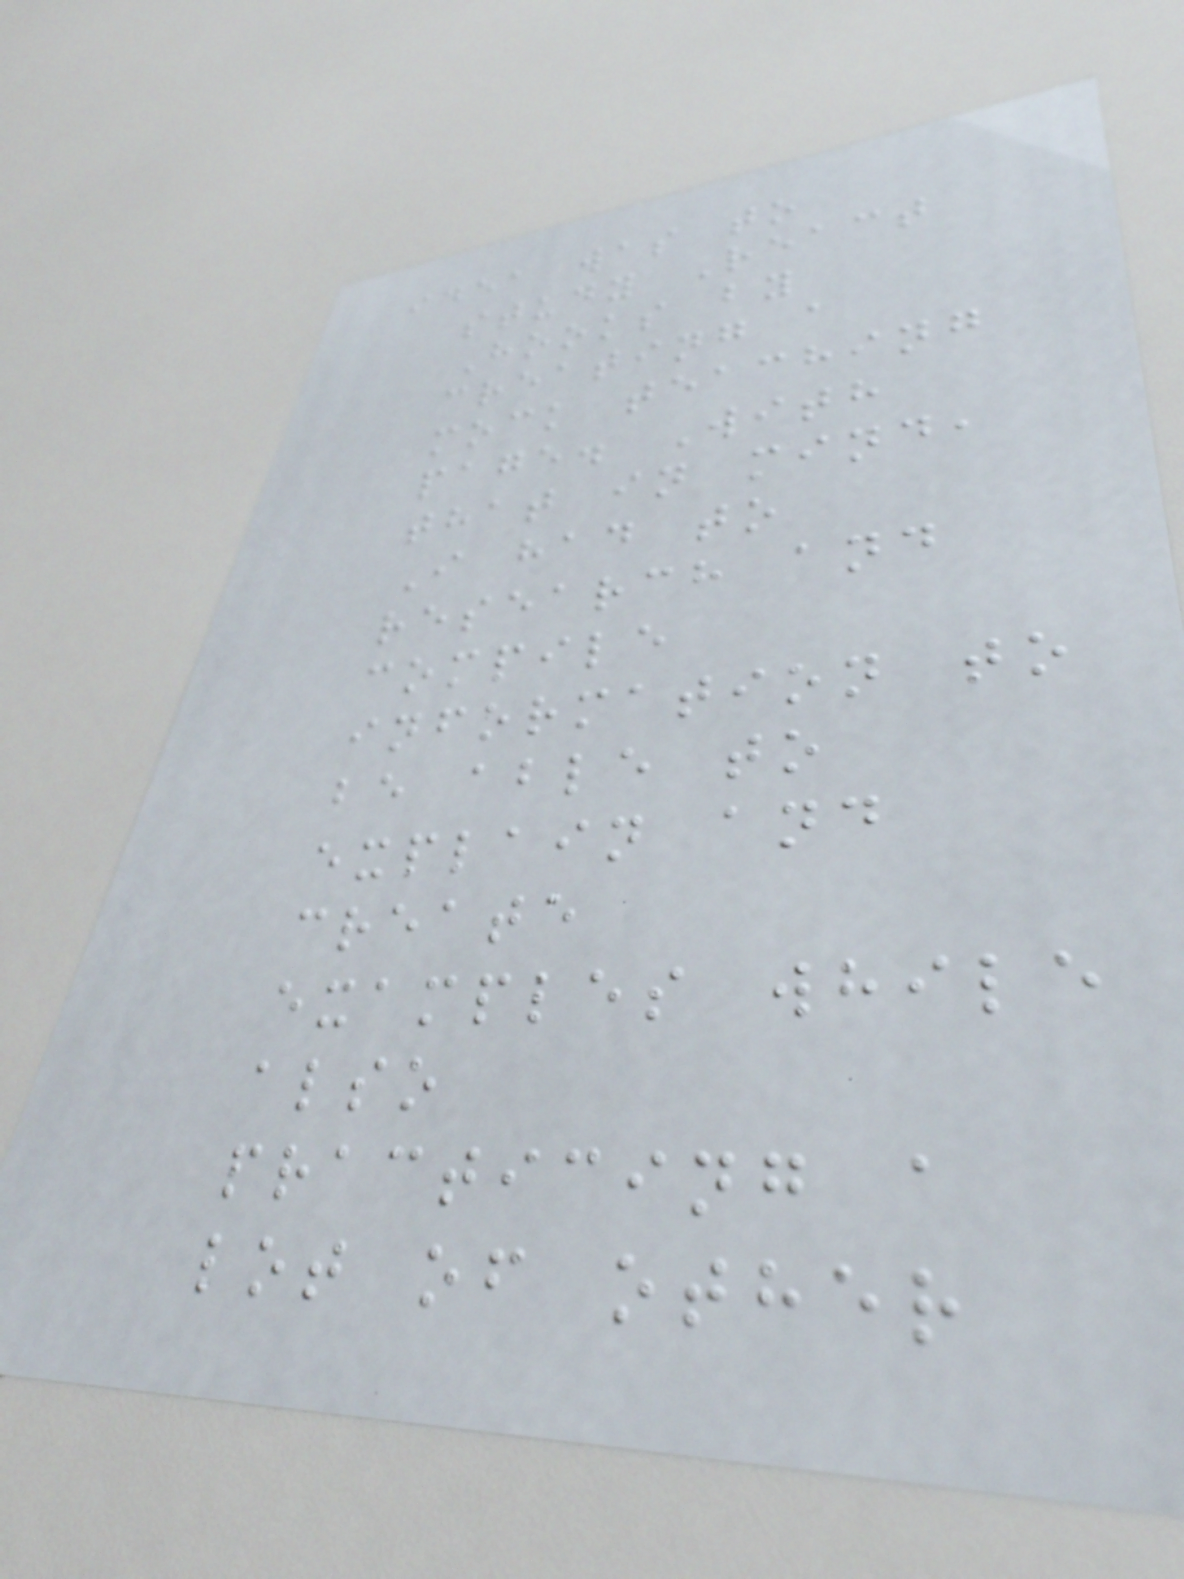idea was to
study React
Hooks by
creating a
mock teaching
page. With
that in mind,
I had to
research and
compile
information to
be able to
explain and
create
examples while
also
practicing a
lot of other
